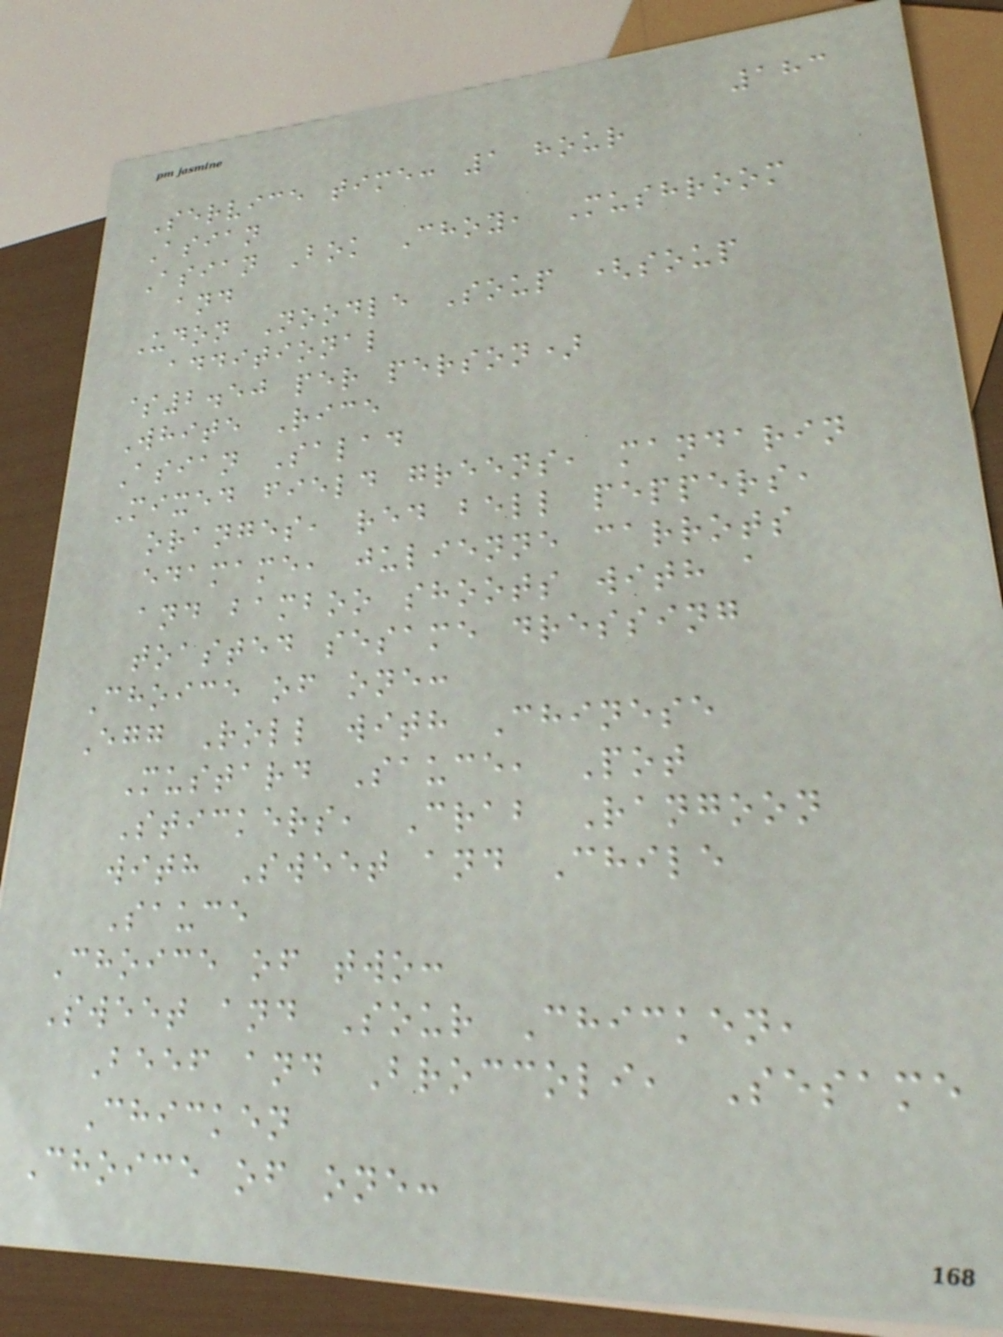183
Service time: 1 hour
Asian
Asian Bok Choy, Mushroom
and
Udon Noodle Soup (soup
additional
$2.50 per person)
White Rice
Asian Salad
Mixed field greens, mandarin
oranges, red bell peppers,
edamame, julienne carrots
and bamboo shoots with a
toasted sesame dressing
Choice of one:
Egg Roll with Chinese
Mustard Sauce, Pot
Stickers, Crab Rangoon
with Sweet and Chile
Sauce
Choice of two:
Sweet and Sour Chicken,
Beef and Broccoli, Sesame
Chicken
Choice of one:
